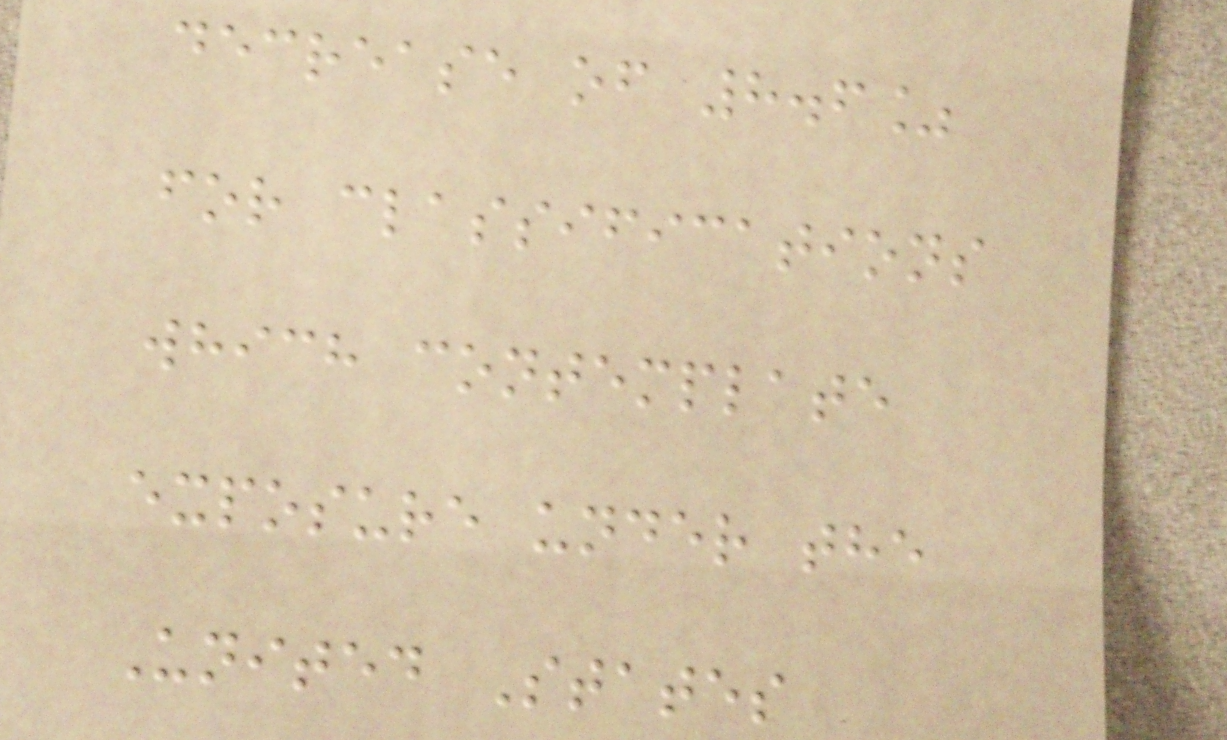decrease of 8.6%
for classifications
which contemplate
exposure under the
United States
